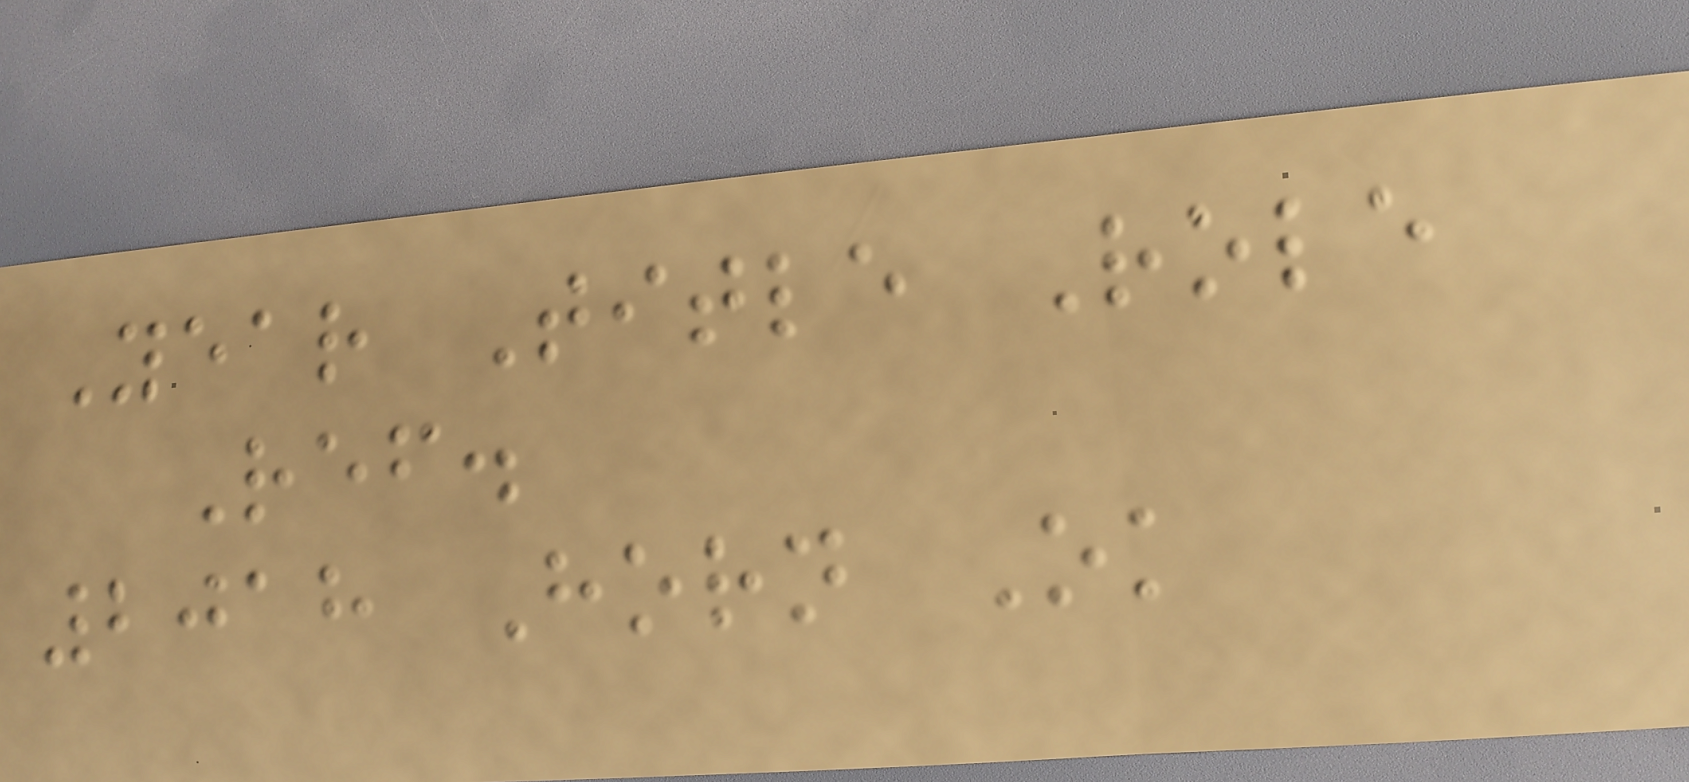Year Title Role
Ref.
2018 Horn Ok
